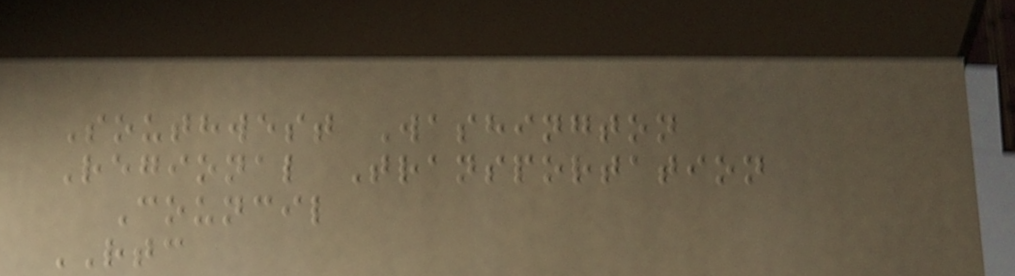Southwest Washington
Regional Transportation
Council
RTC
